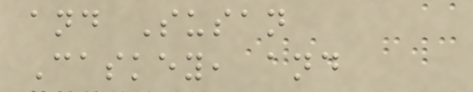and Susan
Caskey, and
